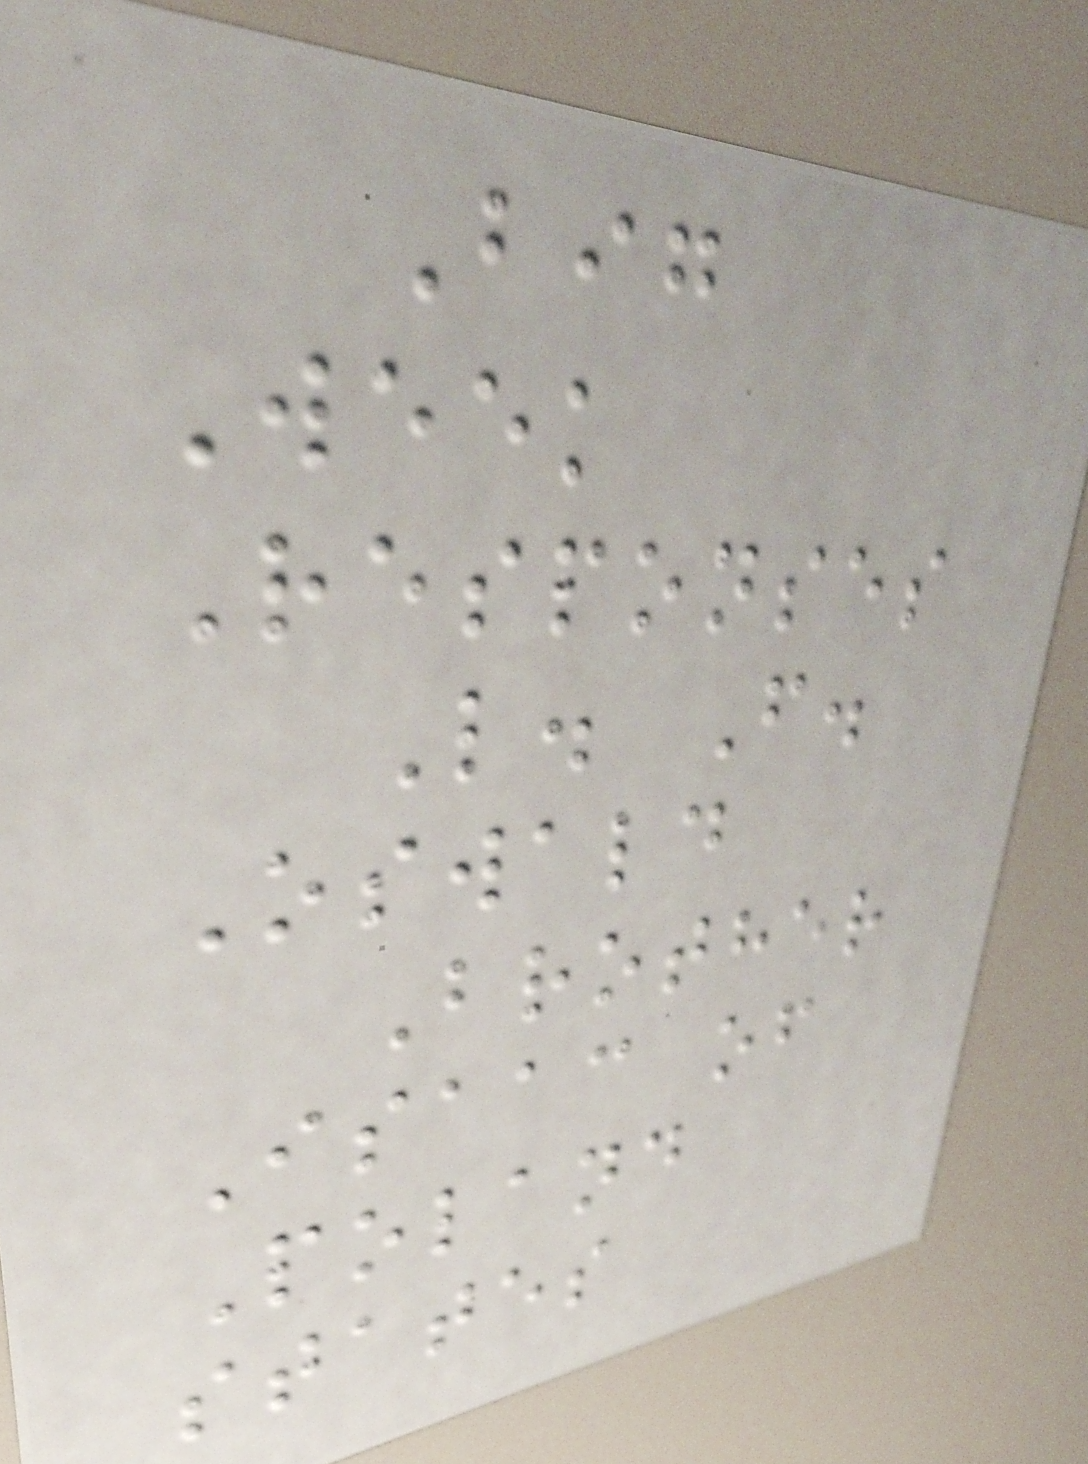Big
Week
Responses
L. F.
Oswald
Brother
Isaac of
Poland
states
